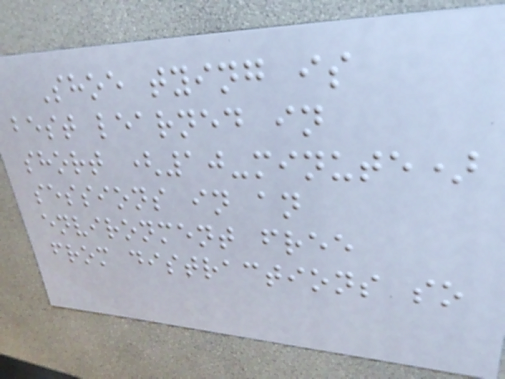Shoe tying is
best learned in
short (10-minute)
sessions in an
environment free
from distractions so
